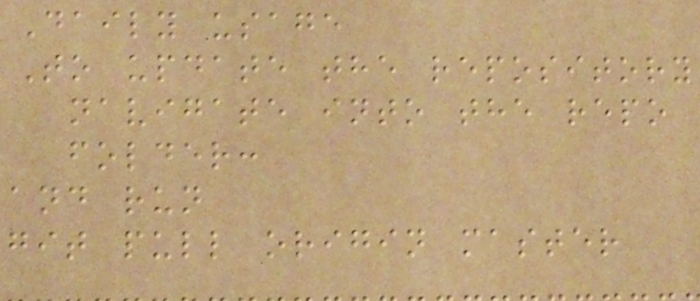Daily usage
To update the repository
navigate into the repo
folder:
and run
git pull origin master
